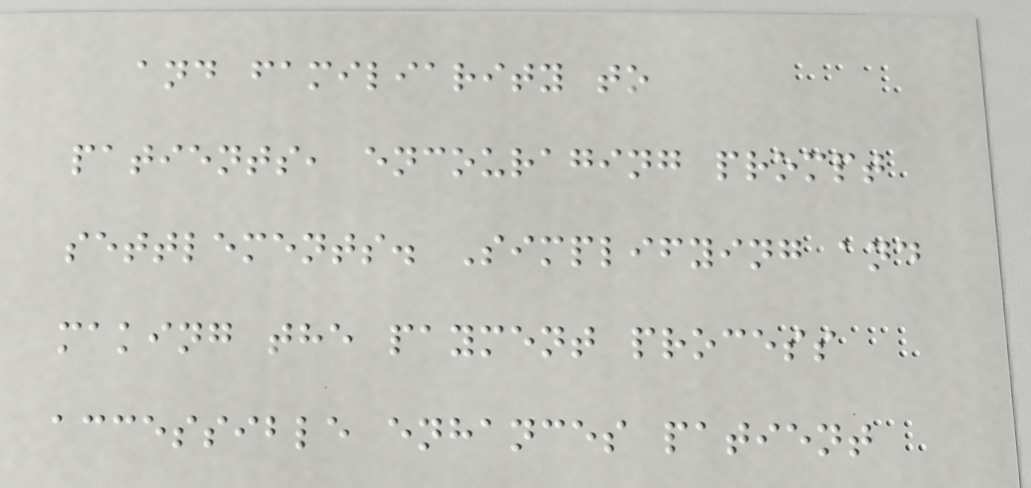and familiarity to
patients, encouraging prompt
settlements. Simplifying and
making the payment process
accessible enhances patient
